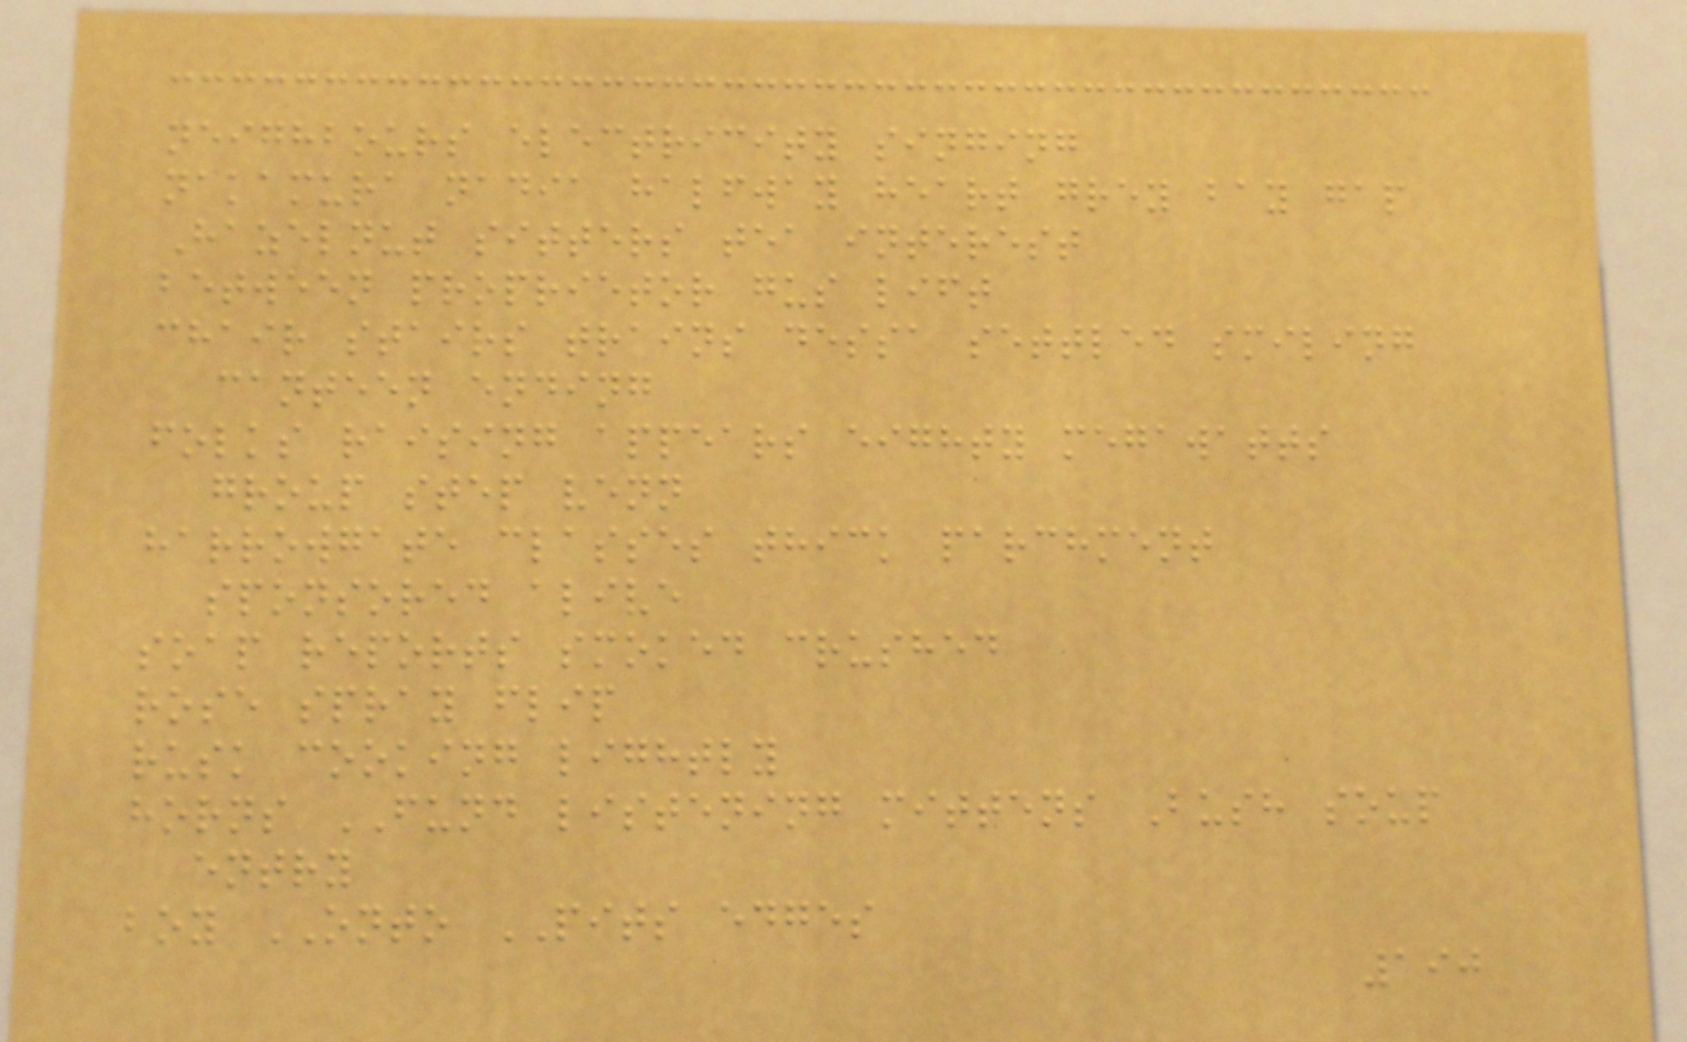neighbours electricity singing
nakamura nadia halfway heart grey bay gap
Hazelnut sitters tea interest
between proprietor gus lift
chair stairs trains dessa settled smiling
canteen ending
folks raising appears eighty megawatts
group step venn
harrowgate classes thick parchment
sponsored alive
soap reports smoked crushed
rose spray flip
rusk cooking lightly
horns FUND listening mittens Bush soup
entry
boy ONTO PITS edges
190
